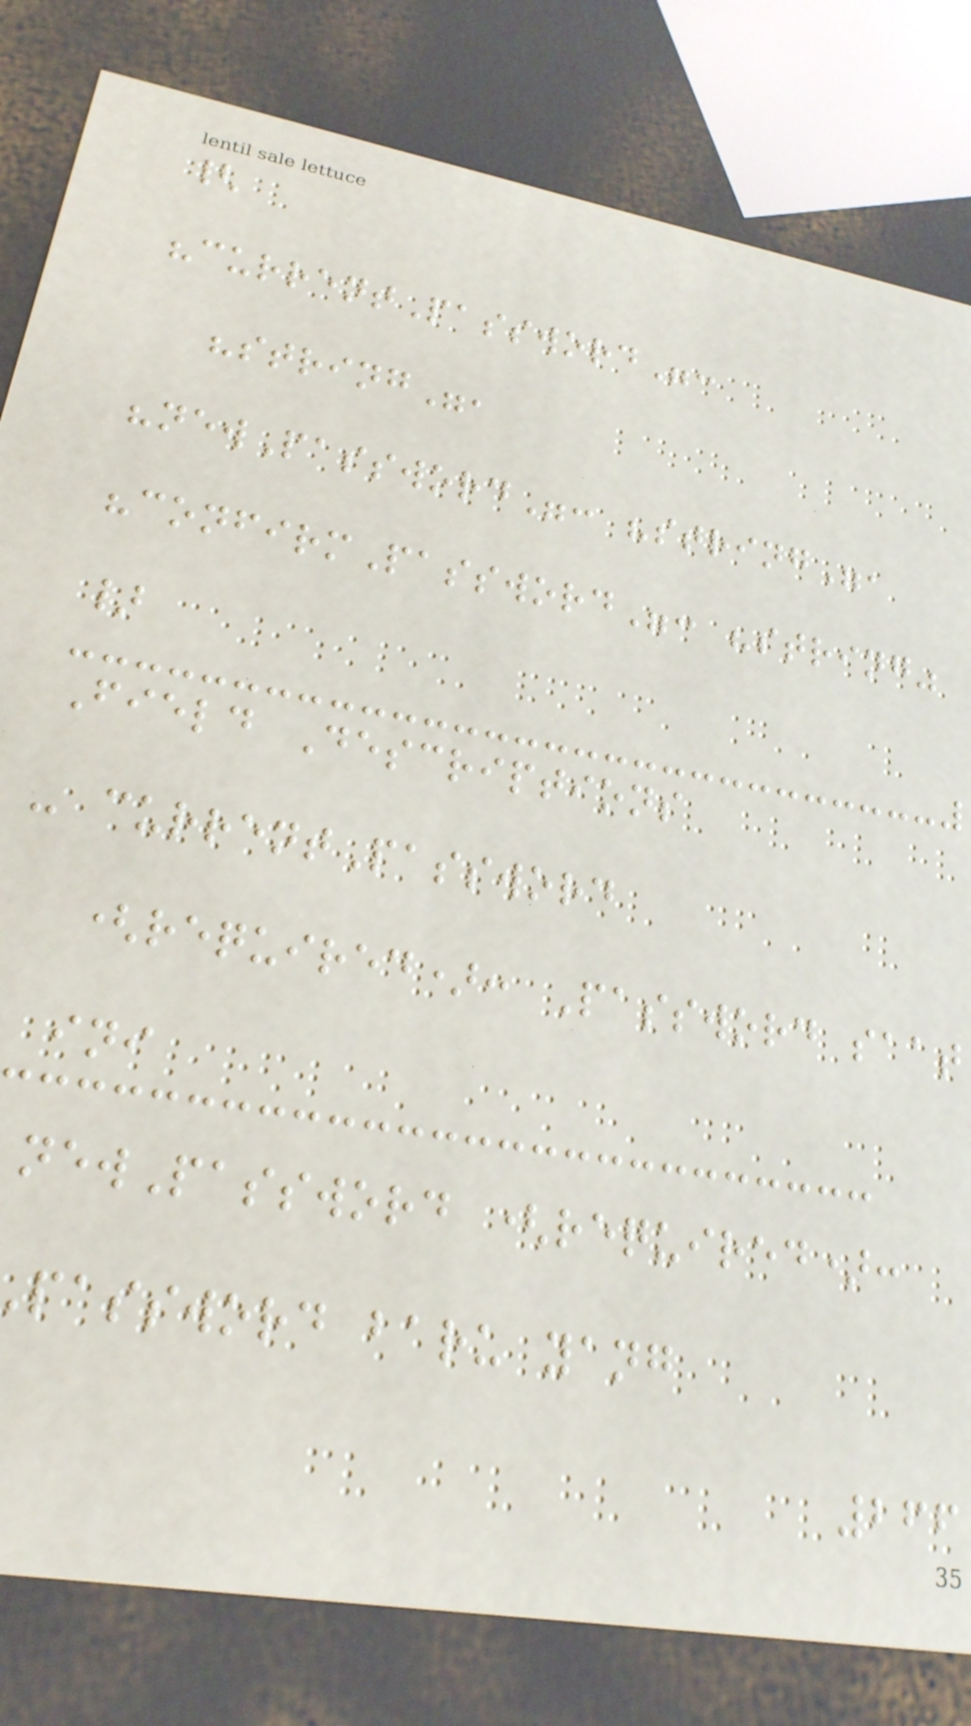{
"currentPassword":
"string",
"newPassword": "string",
"confirmPassword": "string"
}
Field Descriptions
- currentPassword
(required): Password saat
ini
newPassword (required):
password baru yang
266
